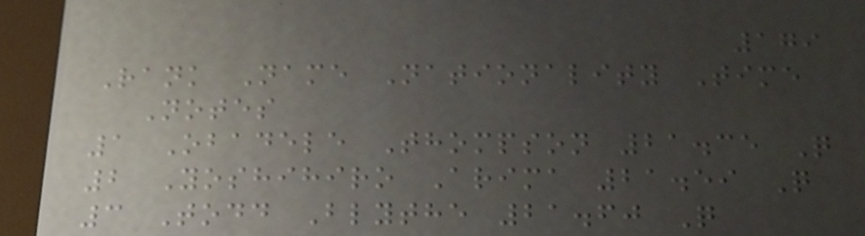179
Rank Name Nationality Time
Notes
1 Obadele Thompson 21.35 Q
2 Yoshihiro Arima 21.59 Q
3 Todd Blythe 21.60 Q
